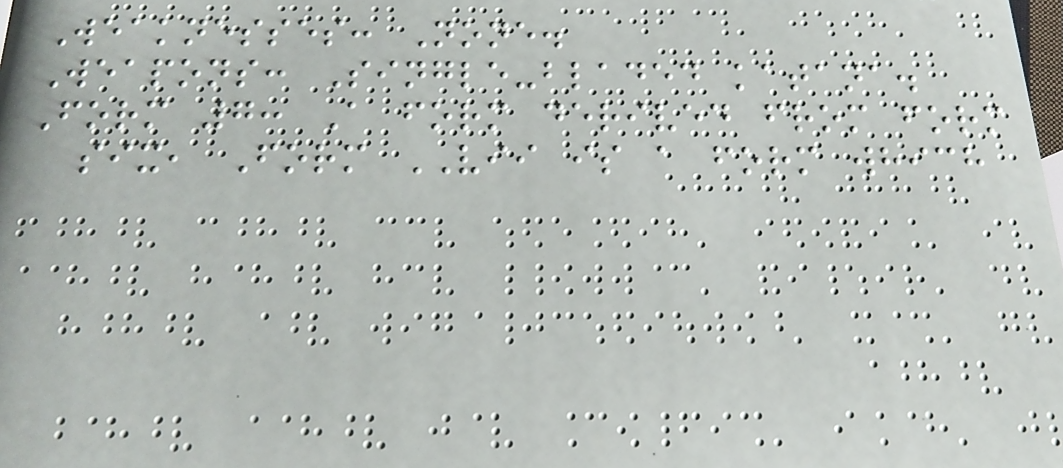Weaknesses: None.
Weapons: Single-bladed katana.
Form 7: A form derived from form
six, Form VII is a form which
